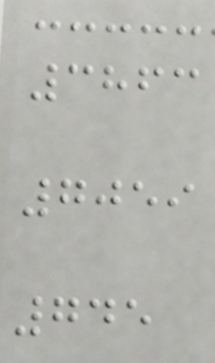3863
7059
745
